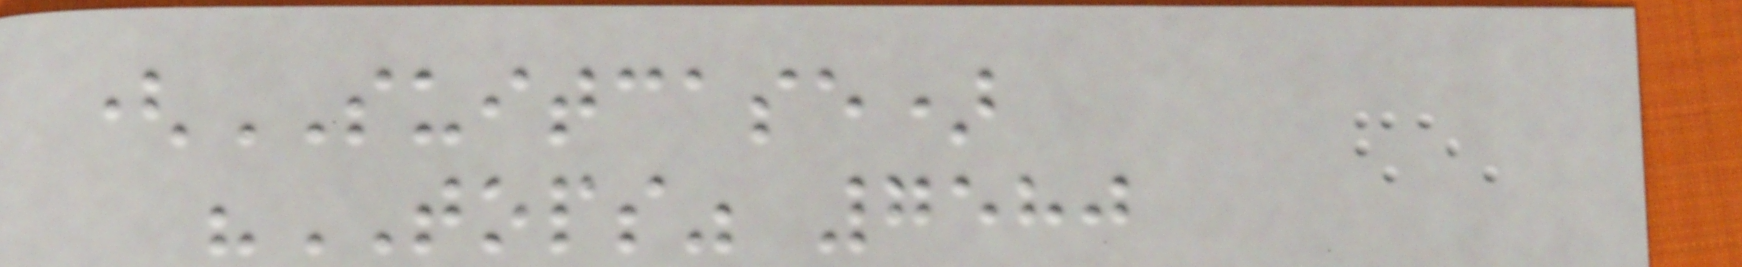(SUITCASE)
"TOPS" 7580
